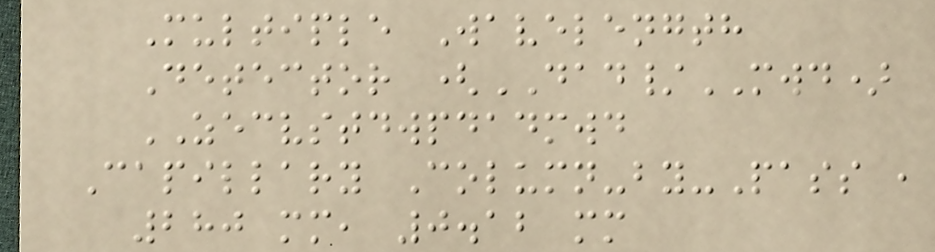Multiple Wavelength
Detector (DAD/MWD)
ZECVSTDWPDADMWD
Capillary Column-by-Pass ,
280 mm, 0.12 mm
